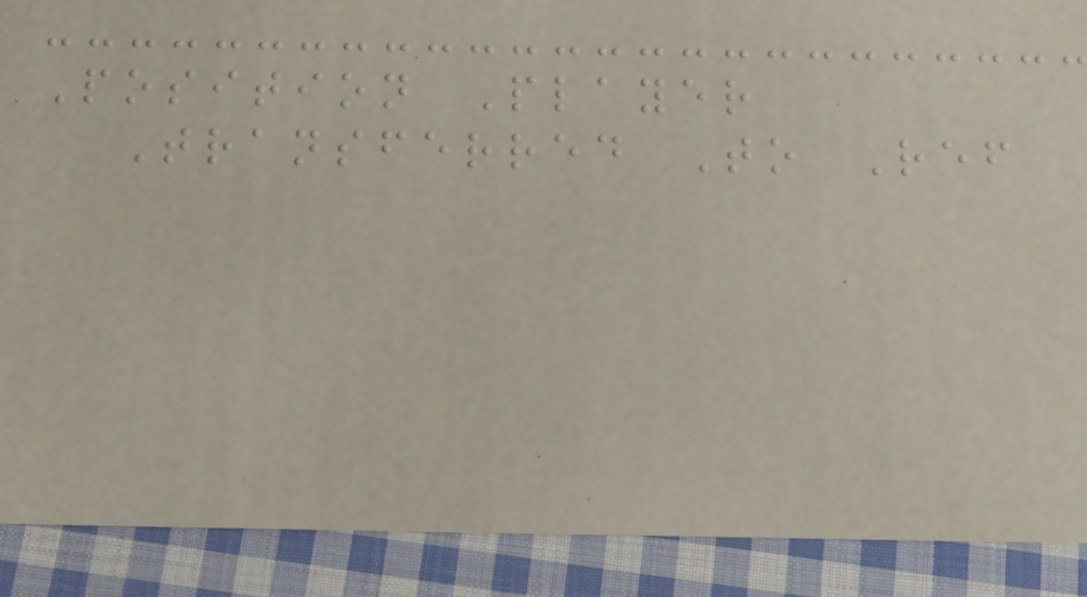Position Player
Transferred To Ref
